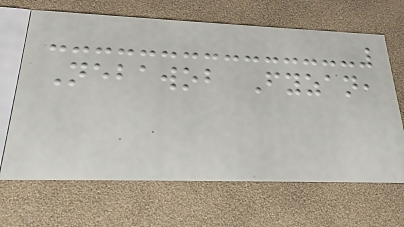Nebawob Fyzan,
